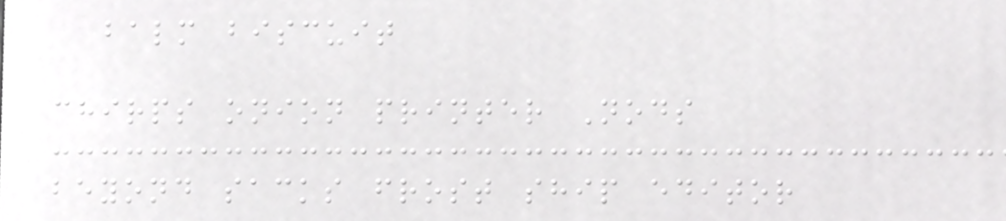balm biscuit
chirps onion printer Nods
beyond sacks frost ship editor
